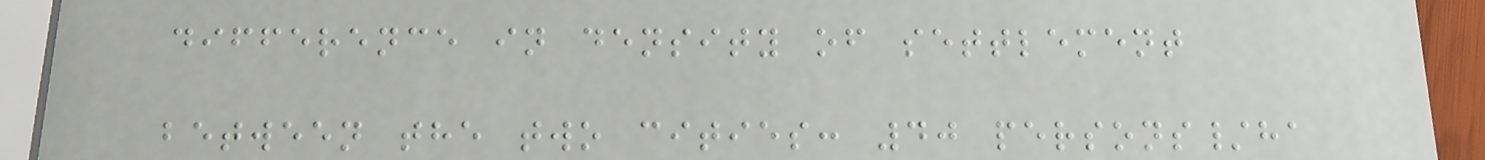difference in density of settlement
between the two cities: 40 persons/ha
